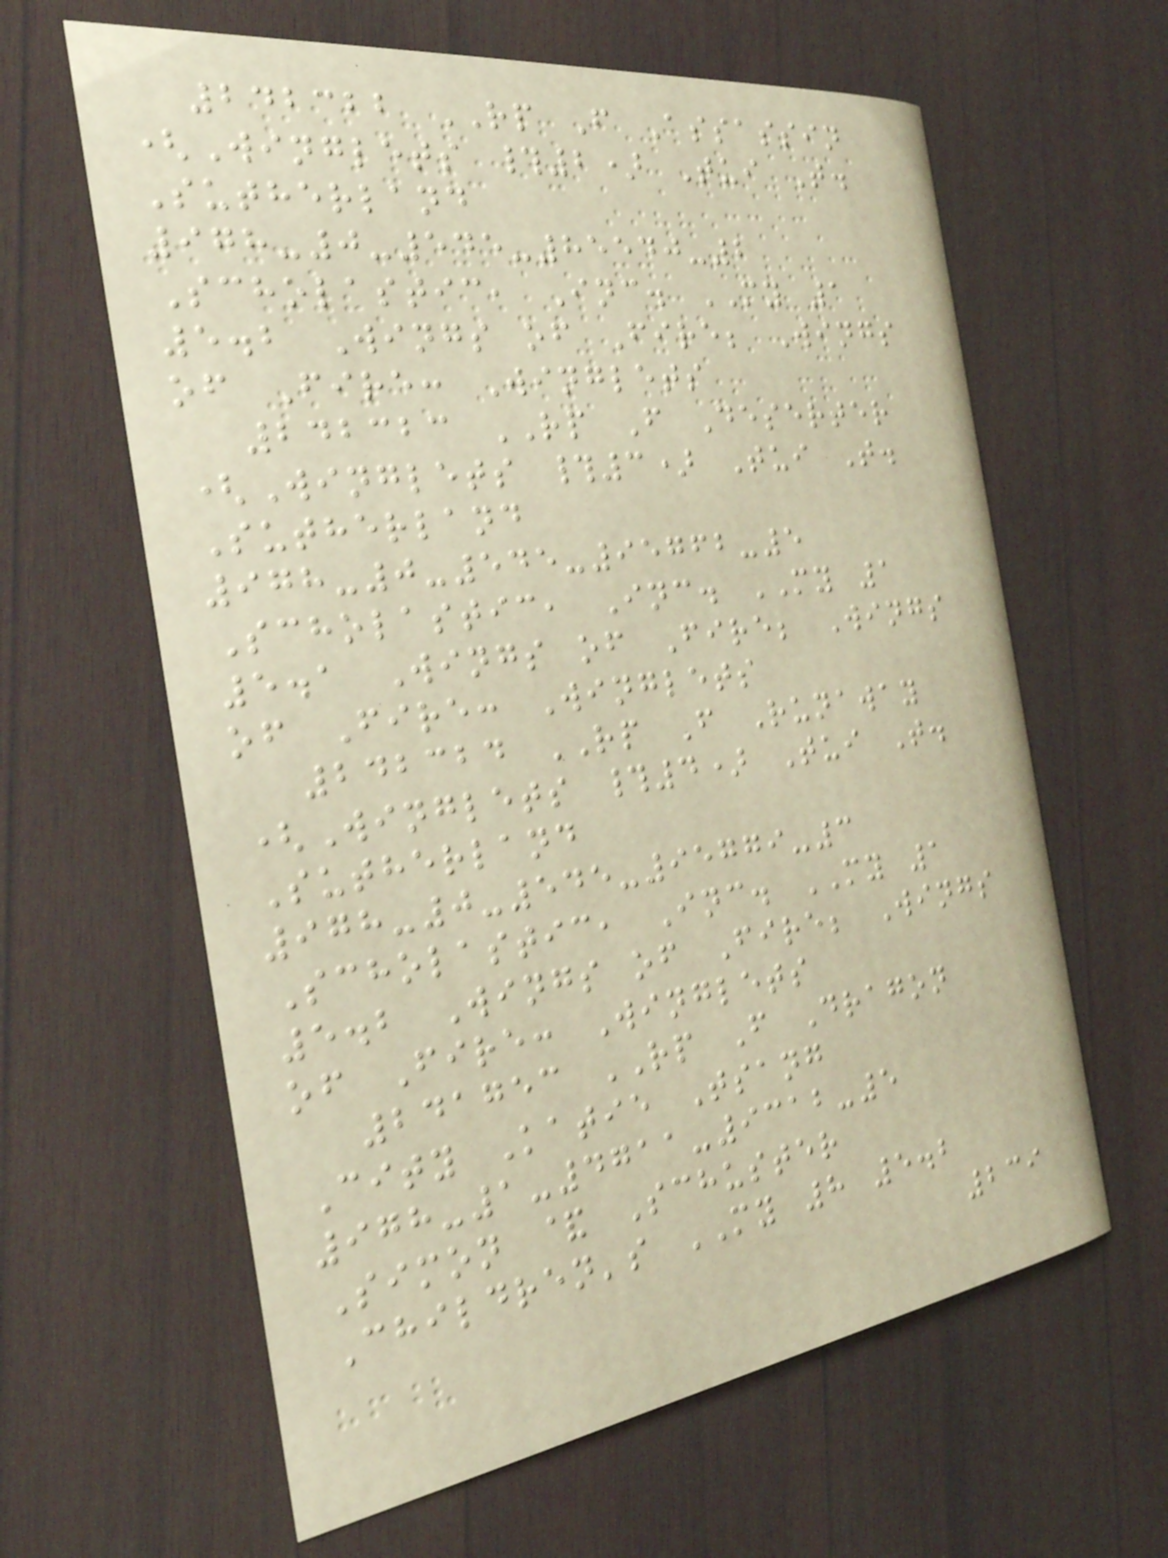242322 RP F Assassin
(Winglets #2) Tui T.
Sutherland
978-0-545-85540-2
Scholastic, Inc. MY 1
5.2 Wings of Fire; Wings
of Fire: Winglets
242323 RP F Deserter
(Winglets #3) Tui T.
Sutherland
978-0-545-95762-5
Scholastic, Inc. MY 1
5.1 Wings of Fire; Wings
of Fire: Winglets
242324 RP F Runaway
(Winglets #4) Tui T.
Sutherland
978-0-545-95779-3
Scholastic, Inc. MY 1
5.2 Wings of Fire; Wings
of Fire: Winglets
241753 RP F Dragon
City Katie Tsang
978-1-4711-9312-5
Simon & Schuster
Children's MY 8 5.2
239
